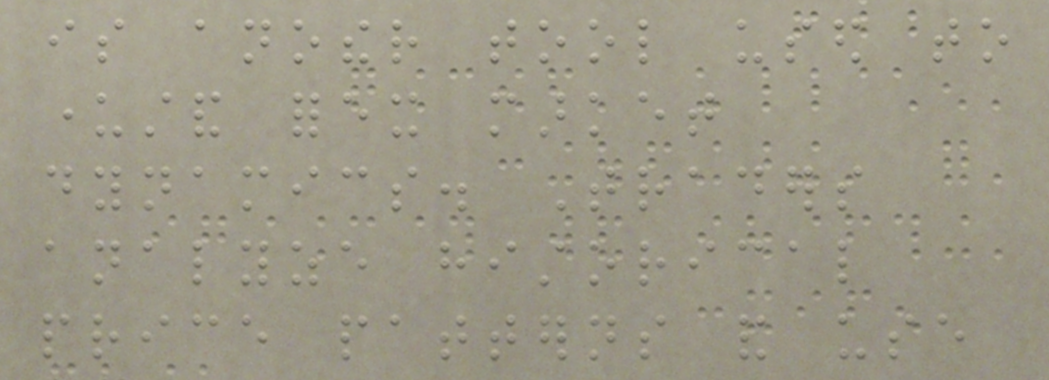is another tool used to
understand forex market
dynamics. Traders
analyze historical
price patterns and use
